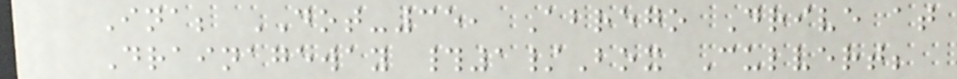Ina; DOT-35, Abrego Drive at
Drainageway #1/Box Culvert;
